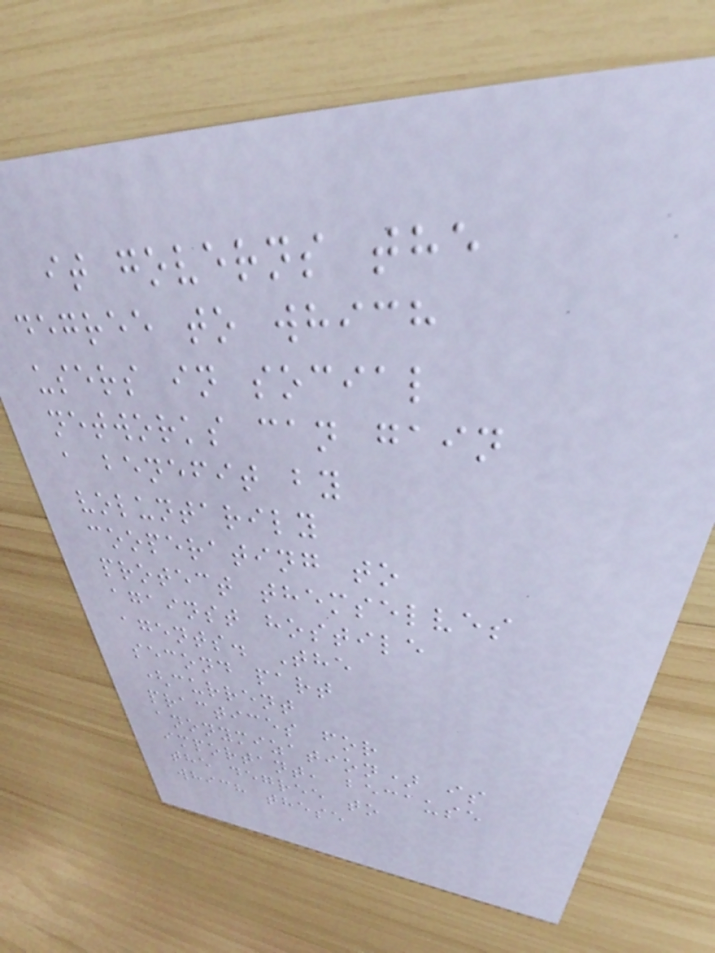it governs the
degree to which
users in social
networks can gain
a benefit by
voluntarily
cooperating to
protect themselves
against hostile
agents. The
second part
(current
practices for
anonymization) is
important, because
the degree to
which these
